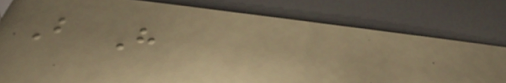B H
